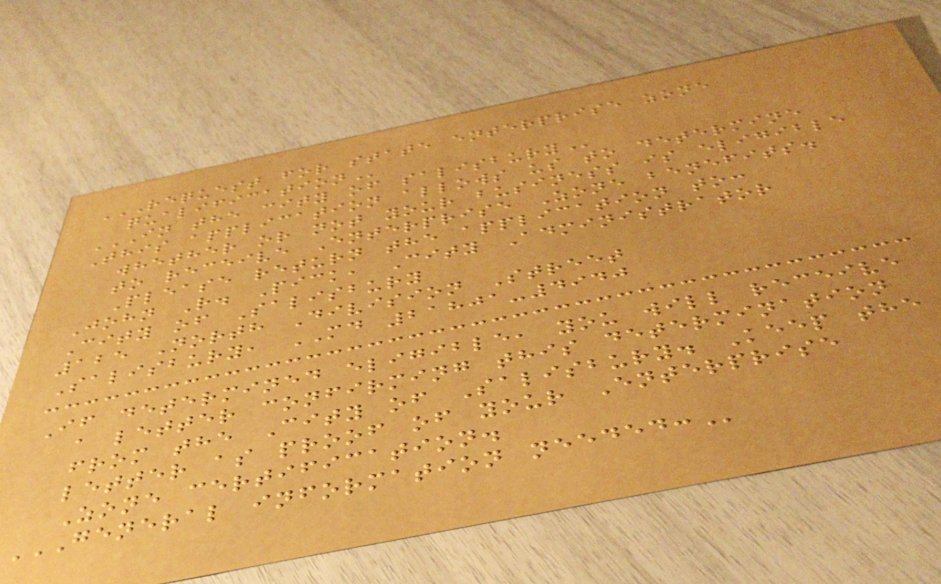REQUEST FOR STATE ENTERPRISE ZONE
QUALIFICATION
IN THE CITY OF SALISBURY
This application allows us to determine
whether or not your business is eligible
to receive Enterprise Zone benefits.
Please return the application to:
John R. Pick, City Administrator
City of Salisbury
125 North Division Street
Salisbury, MD 21801-4940
If determined eligible, you will receive
a letter confirming this determination
from the City of Salisbury. Keep the
letter as proof of your Enterprise
Zone certification.
GENERAL INFORMATION NEEDED:
